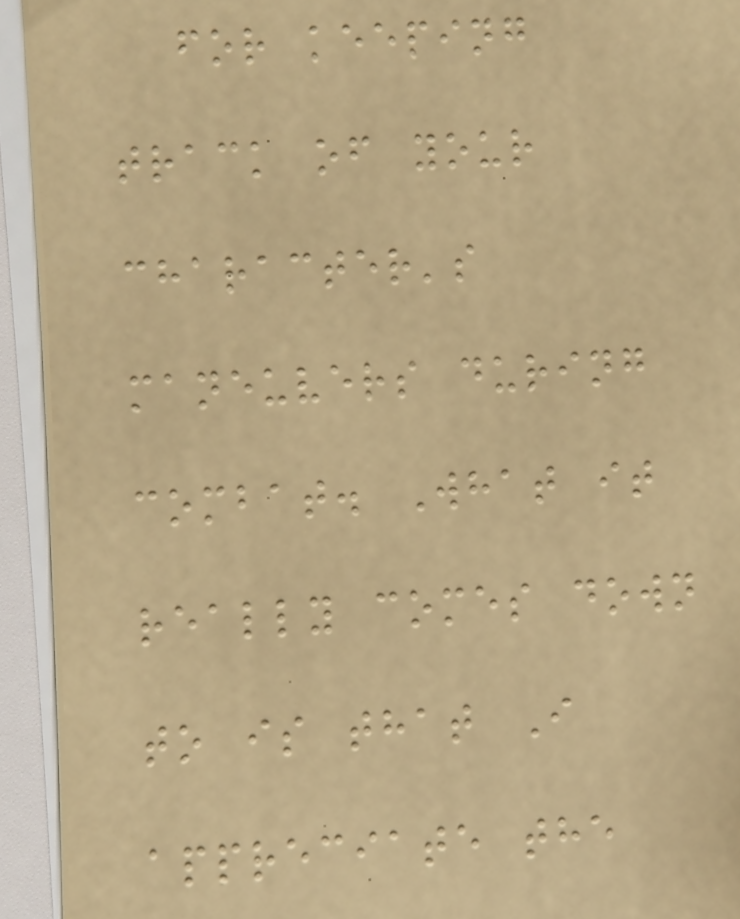for keeping
track of your
character's
maneuvers during
combat. What it
really comes down
to is that I
appreciate the
